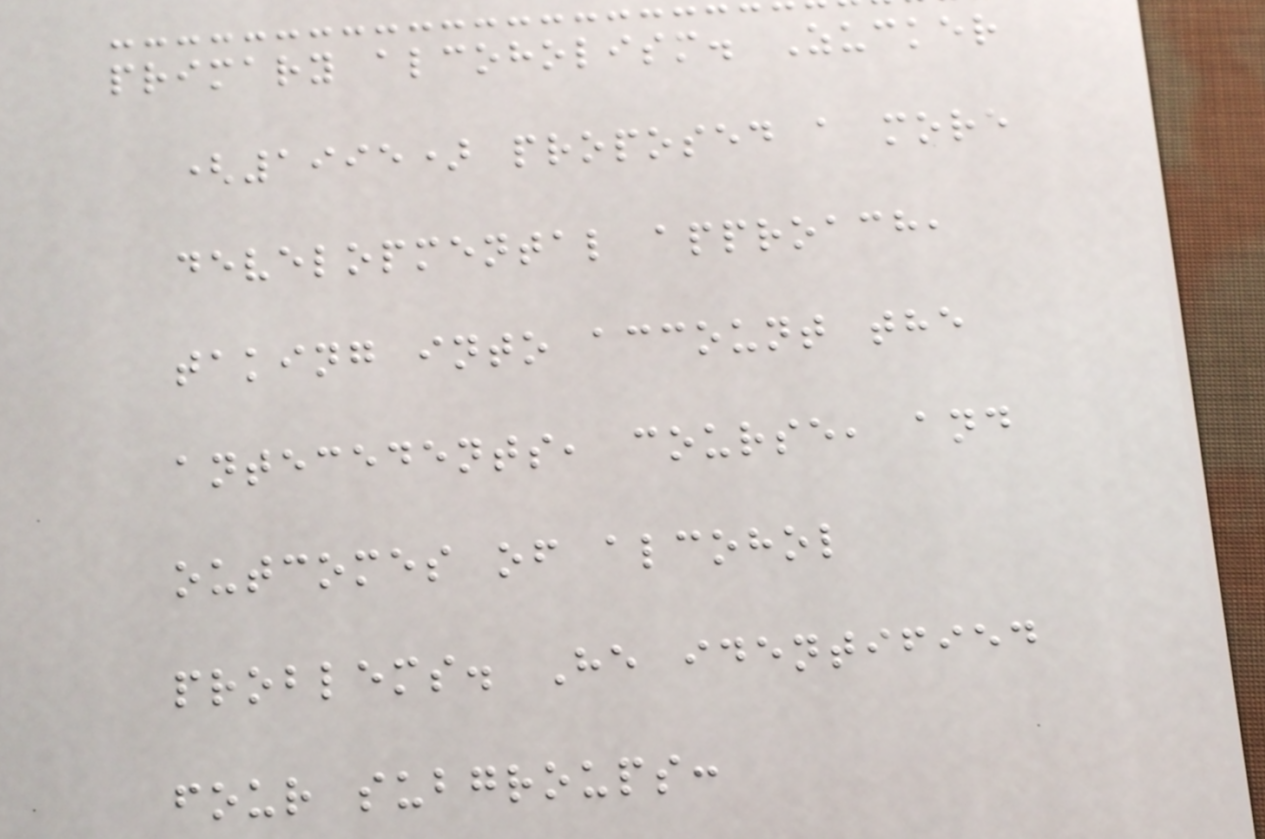primary alcoholism. Zucker
(1995) proposed a more
developmental approach,
taking into account the
antecedents, course, and
outcomes of alcohol
problems. He identified
four subgroups:
